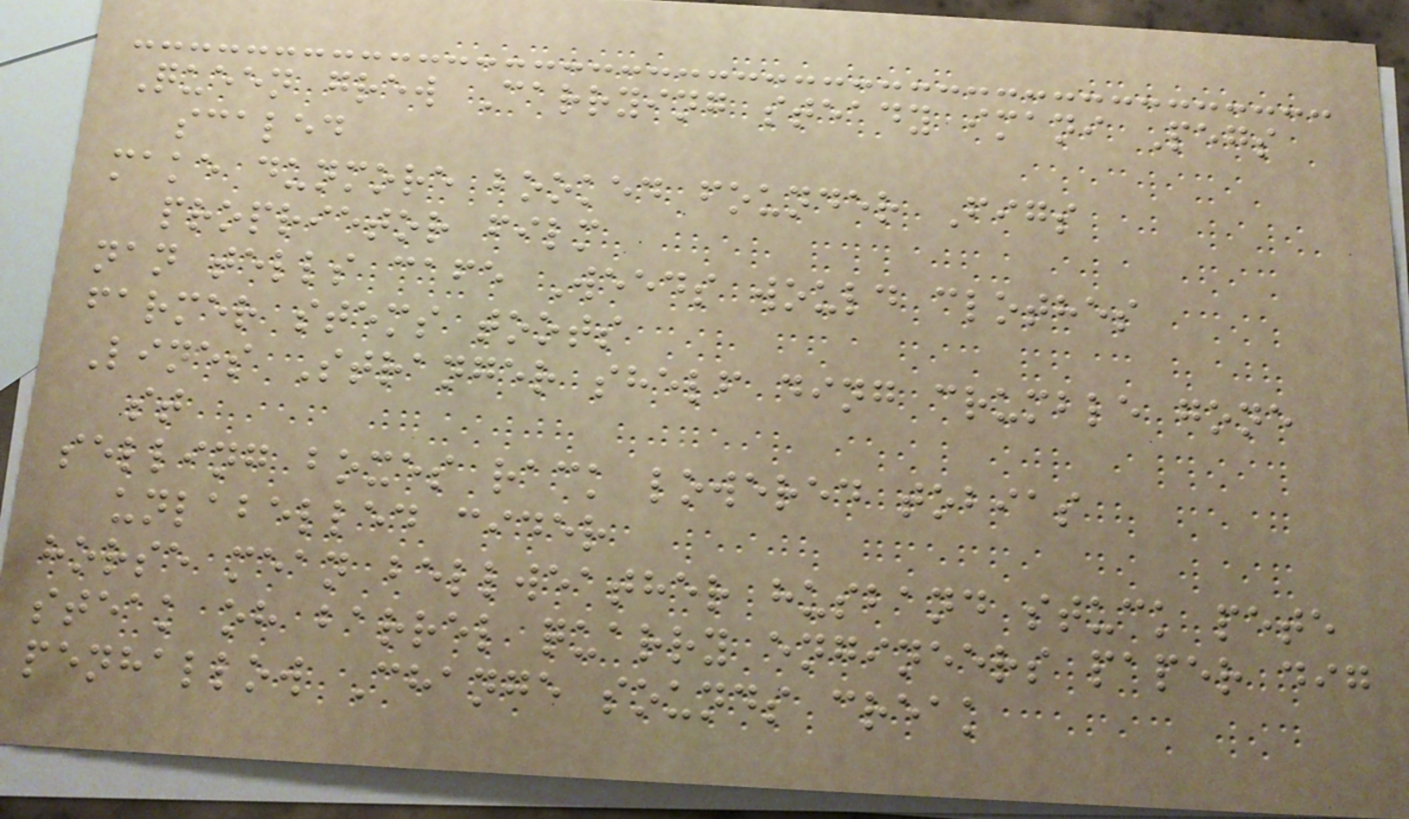Queen grew Carrying steady imani Pegs
scaled
make dunmore booked founder Figs
proprietor film
nan tells cafe Weeds would clothes
farmer stems toots
Lines Stranger shelf ding crumble gone
st
selling boxes rack lowered tobias
unlabelled cider
horse mean bellweather husband stuck pete
steak oh barrel quarry engineers paper dig
penhallow Change sounds creak
